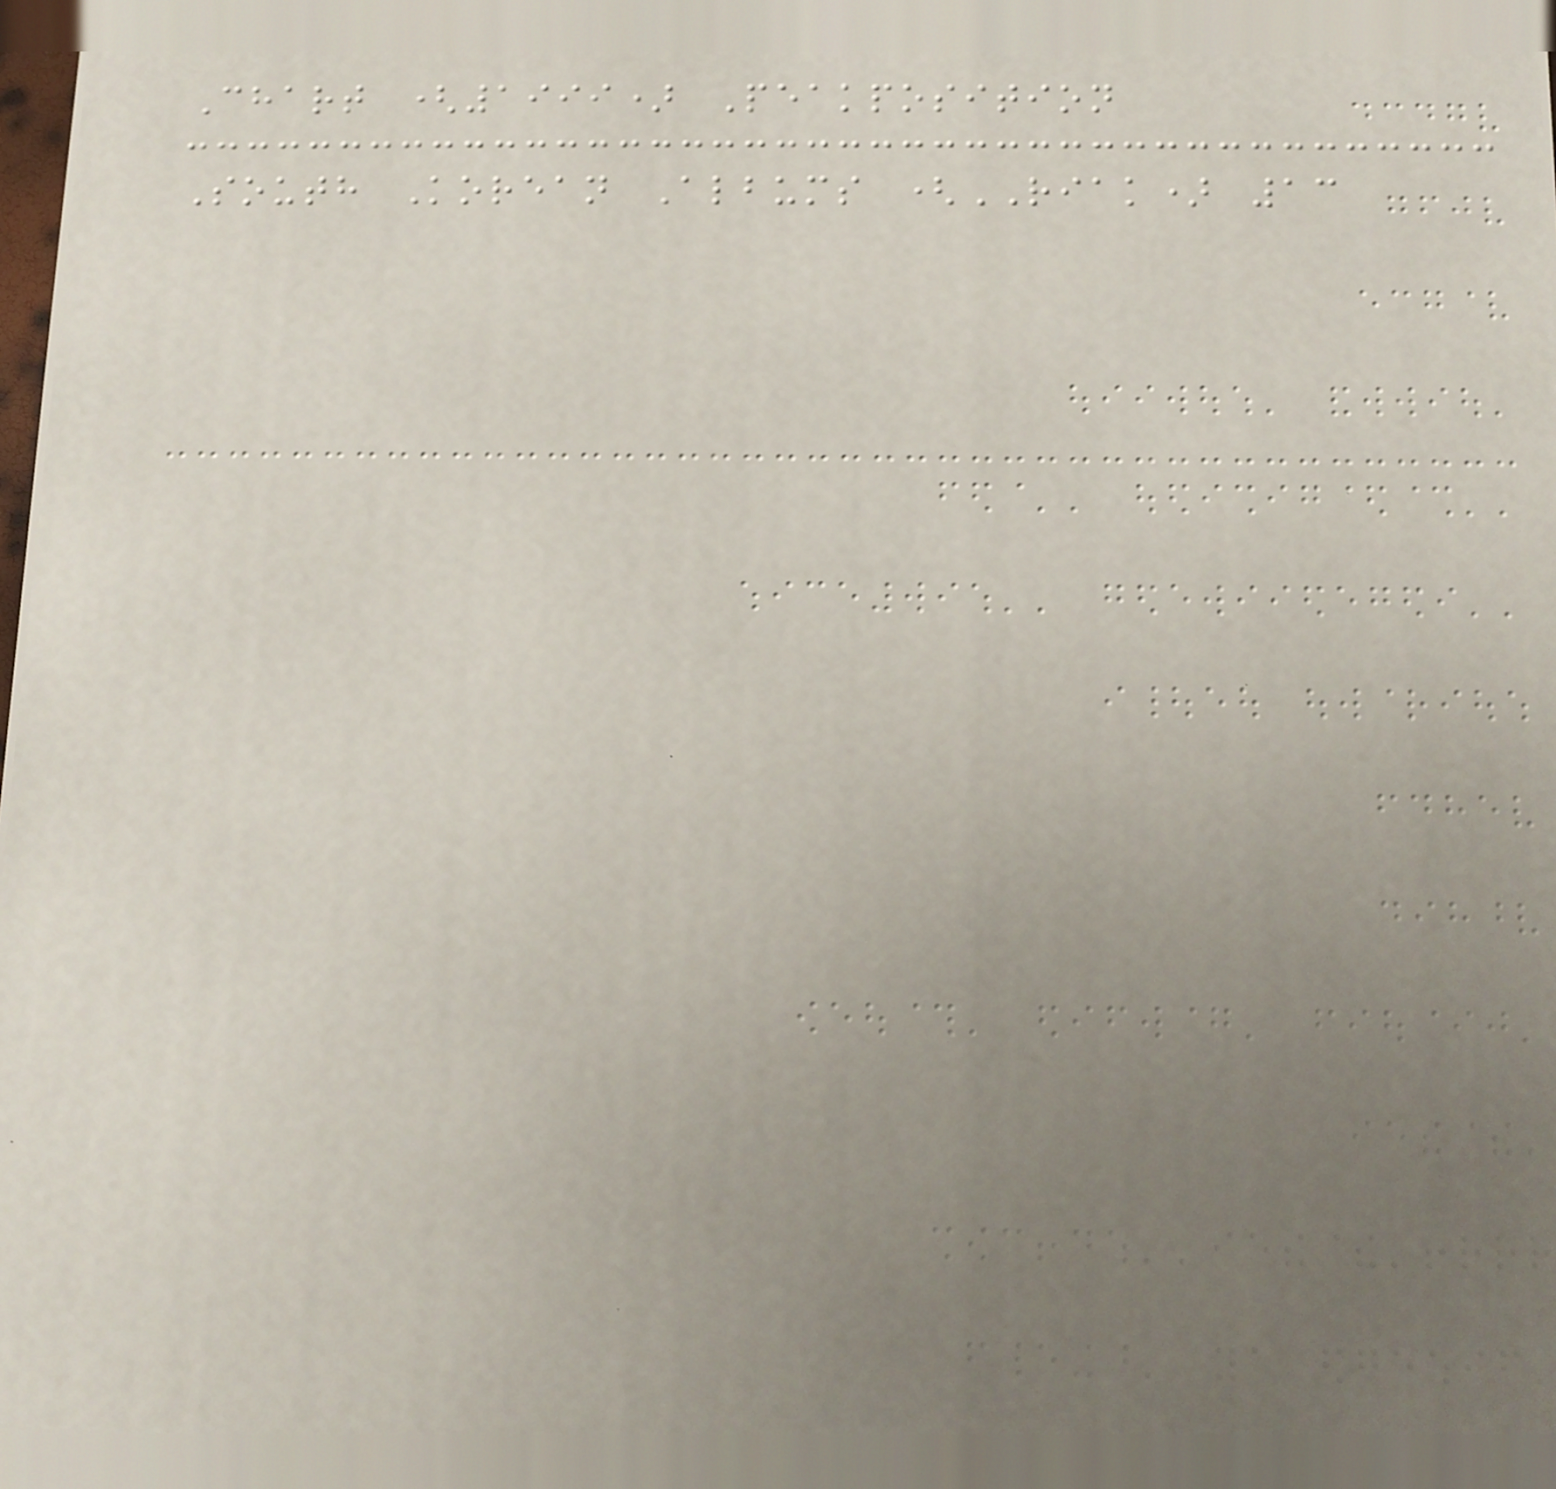Chart (1999) Peakposition
South Korean Albums (RIAK) 13
